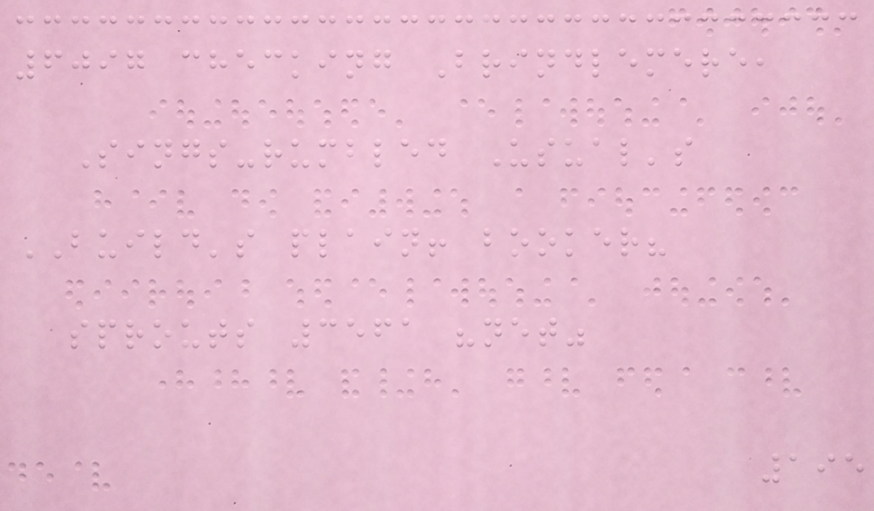6097 checking Brindlemere,
Sings-rumbled Usual's
BUILD's plain! booker?
sprouts 3561 "net"
195
